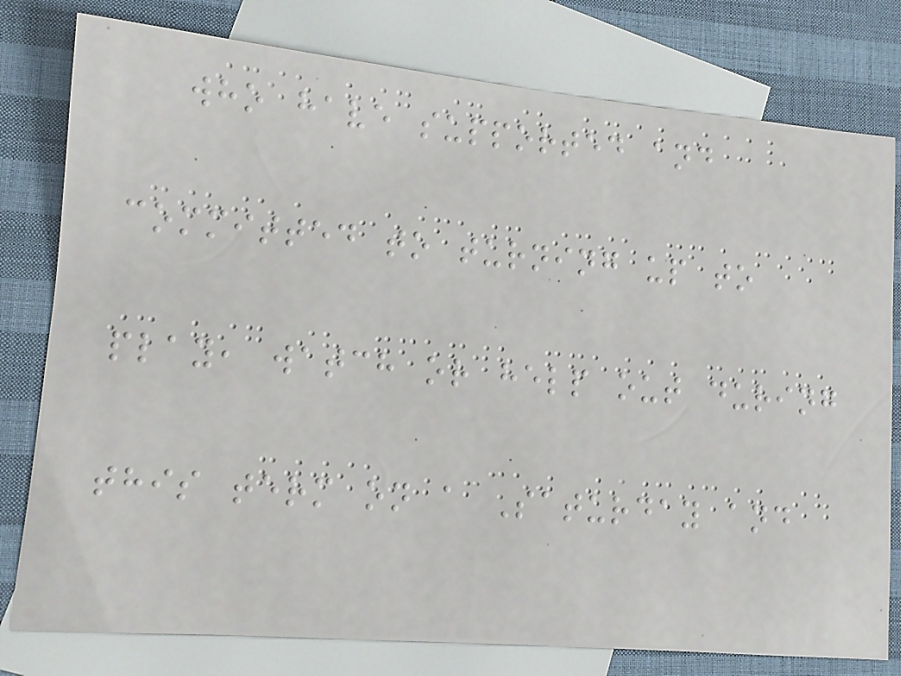who have supported and
committed to turning up to
play, watch or help out during
this term on a Saturday and
